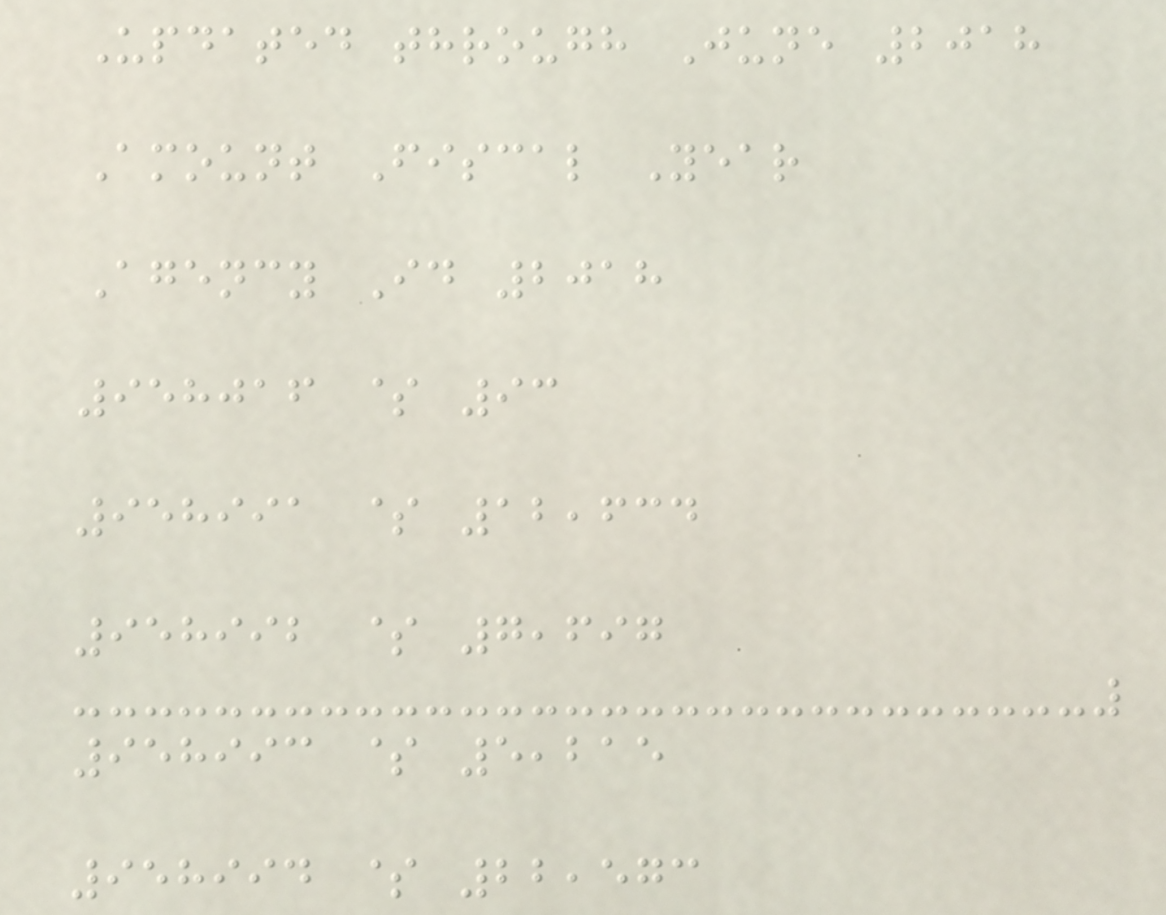Updated through June 2018
Amount Fiscal Year
Agency Id 2018
958016 $ 93
958991 $ 12,634
958992 $ 7,697
958993 $ 5,215
958994 $ 22,573
